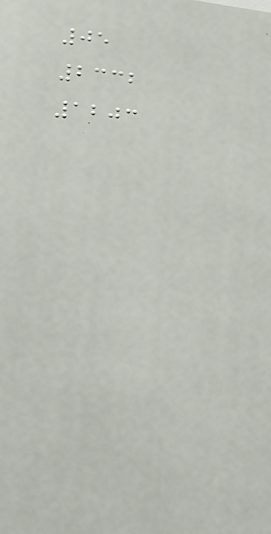05
2332
1203
